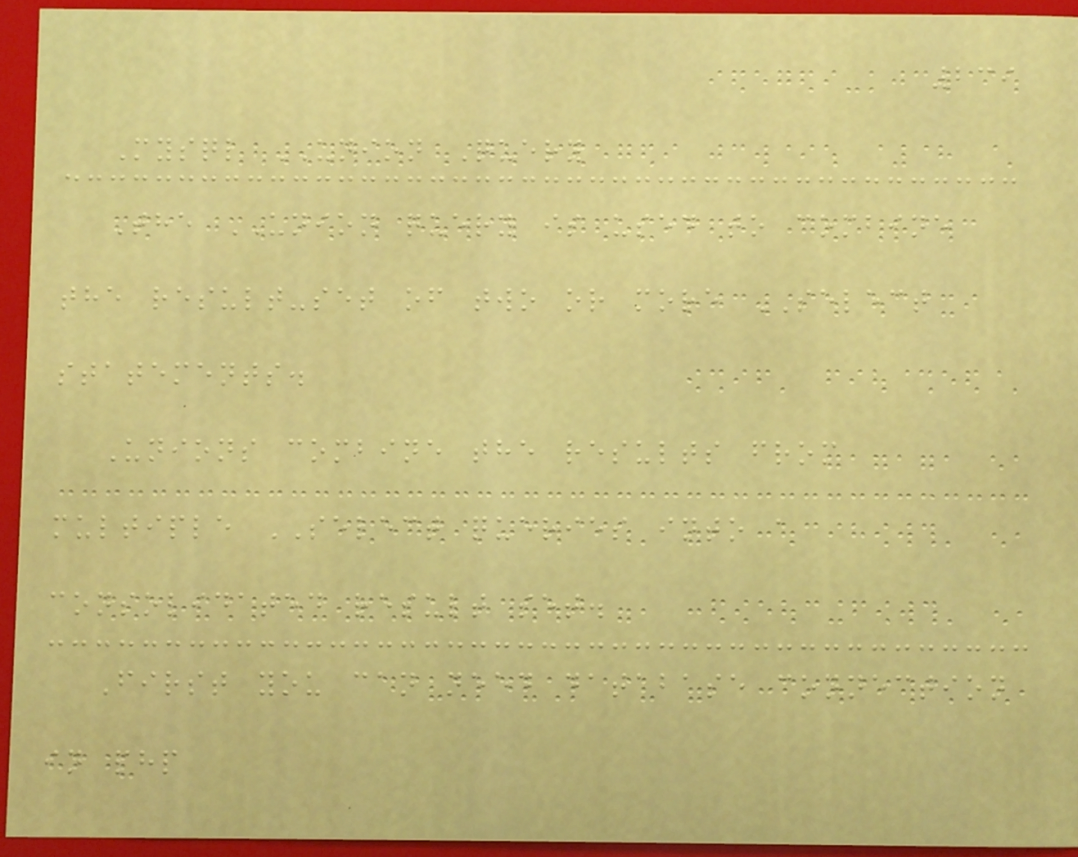239
Mysql UNION Query
The UNION query is used to combine
the result-set of two or more SELECT
statements.
Unions combine the results from
multiple SELECT queries into a
consolidated result set.
First you can need database connection
in php
